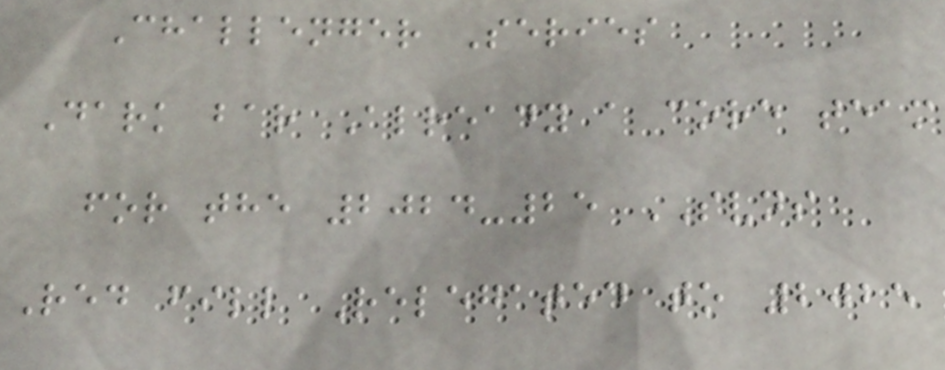Challenger Series
Dark bar Already a core team
for the 2024-25 SVNS
Red fill Relegated to 2025
